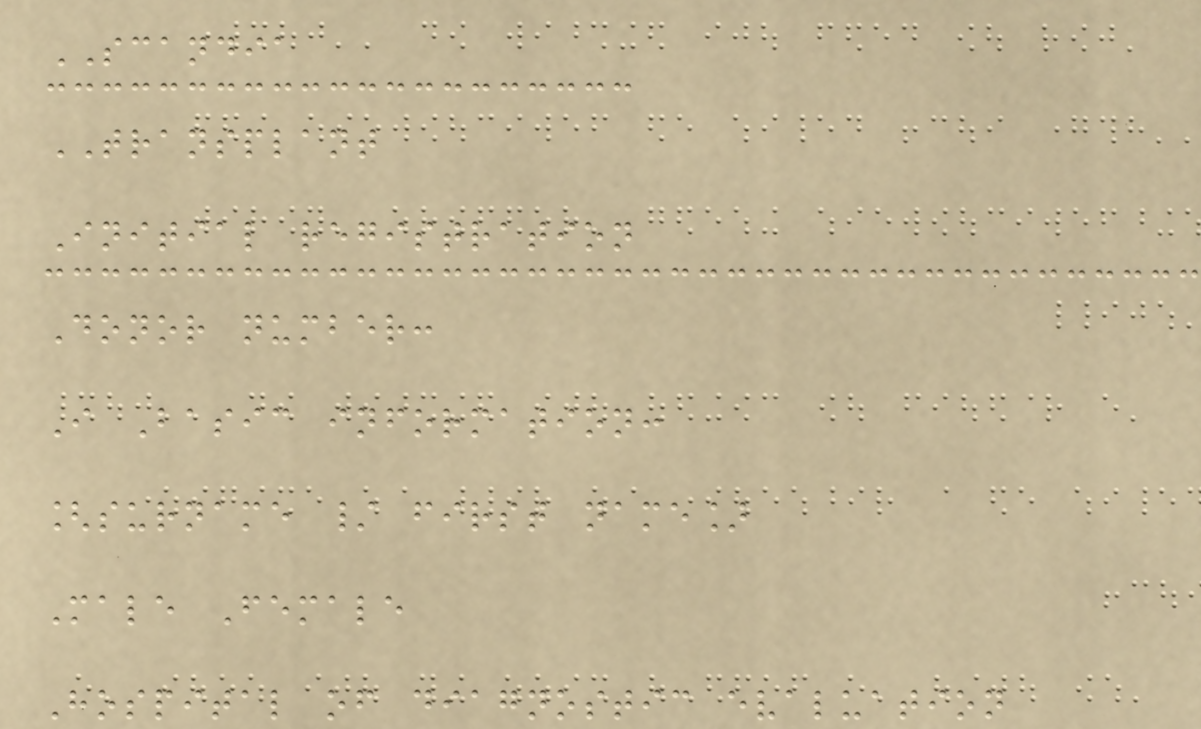SCANDIA
TRANSPLANT
Initial registration
Donor number:
I Basic information:
[surname / first name]
Male Female
Hospital of diagnostic evaluation
